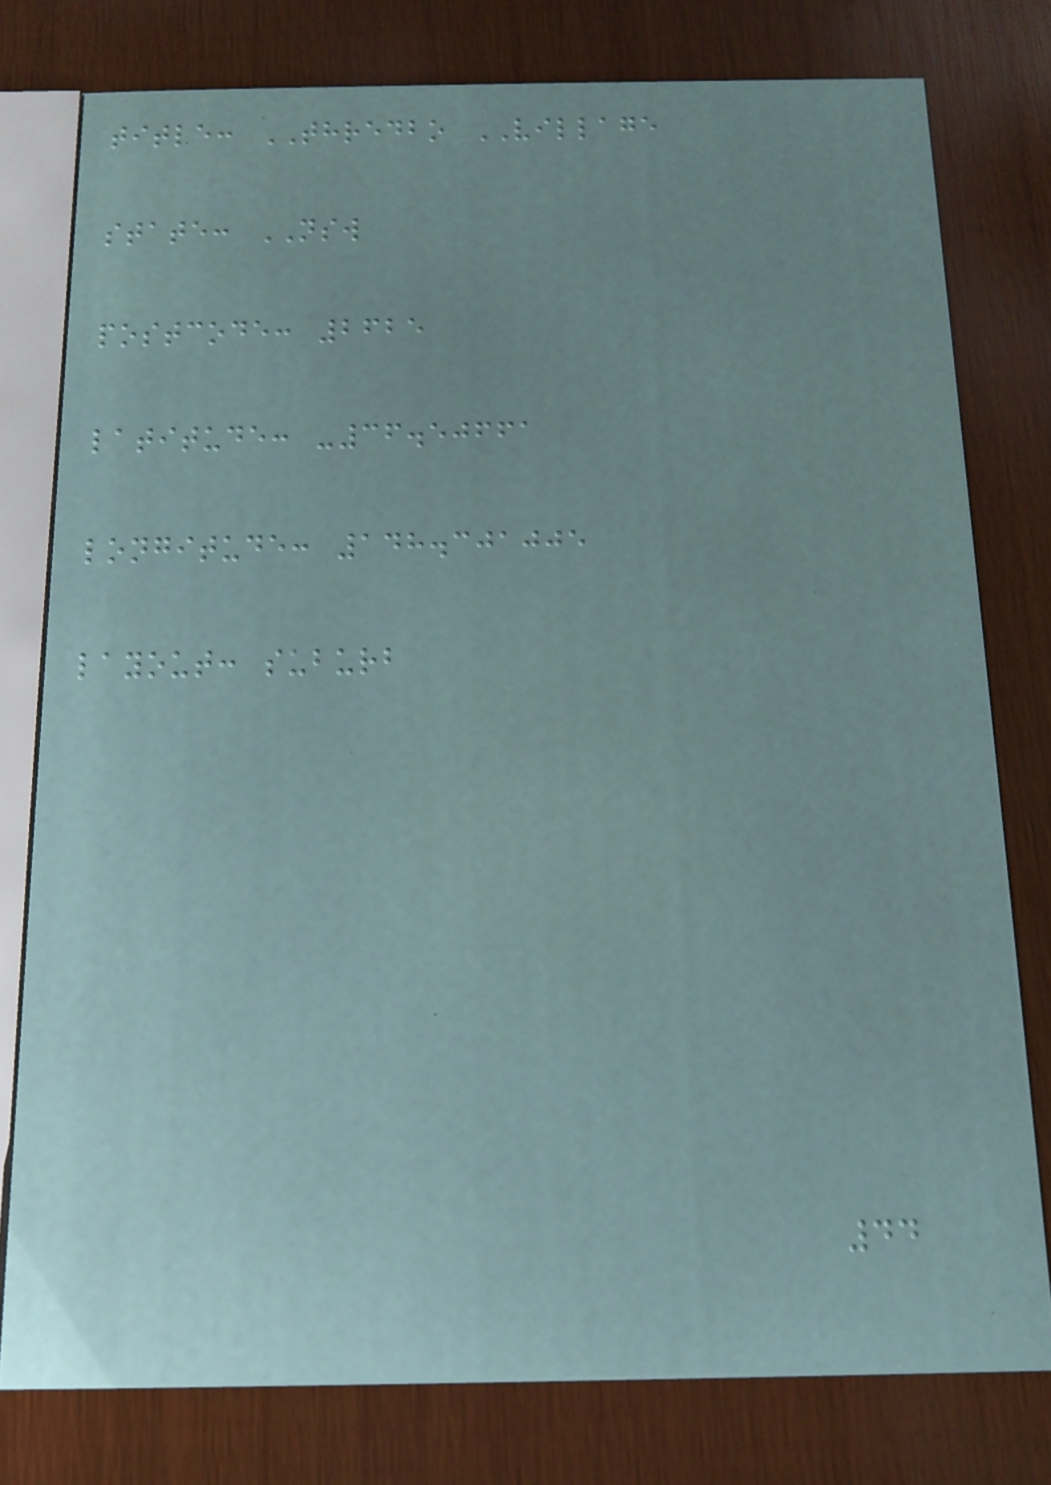title: THREDBO VILLAGE
state: NSW
postcode: 2625
latitude: -36.50661
longitude: 148.301005
layout: suburb
44
